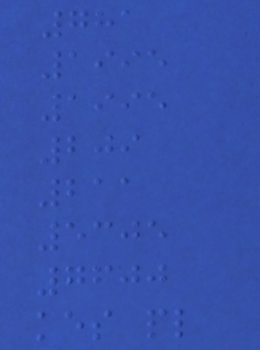781
1995
1995
209
211
5305
7600
kes pl
